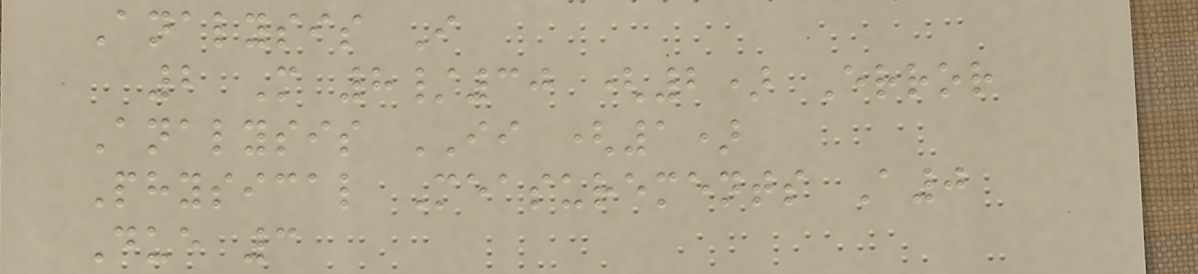Analysis I
2 M 8/30 (2) Error
Analysis II (1)
Physical Measurements A0
Due 3
